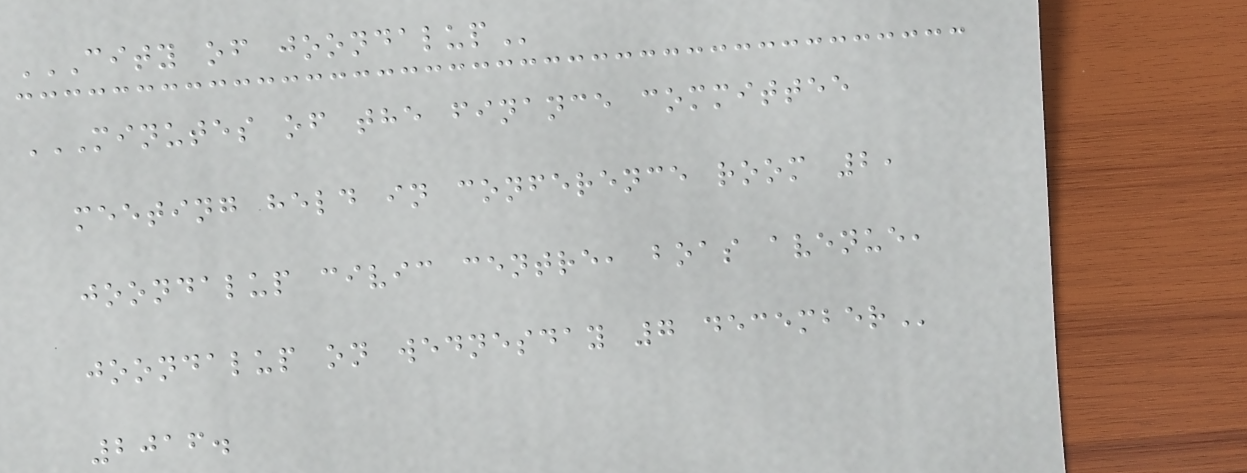CITY OF JOONDALUP
MINUTES OF THE FINANCE COMMITTEE
MEETING HELD IN CONFERENCE ROOM 2,
JOONDALUP CIVIC CENTRE, BOAS AVENUE,
JOONDALUP ON WEDNESDAY 7 DECEMBER
2016.
